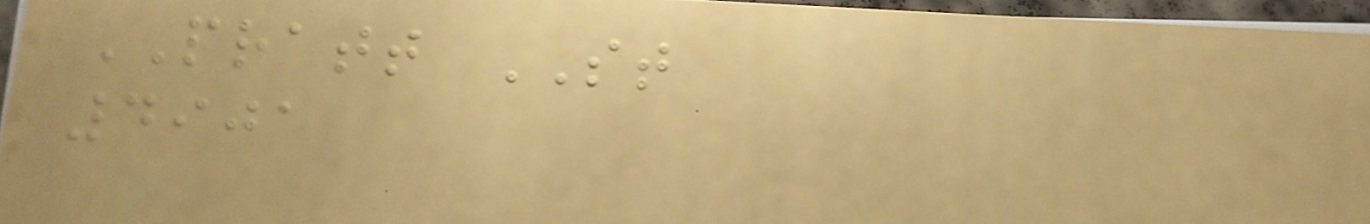PRATT ST
4901
